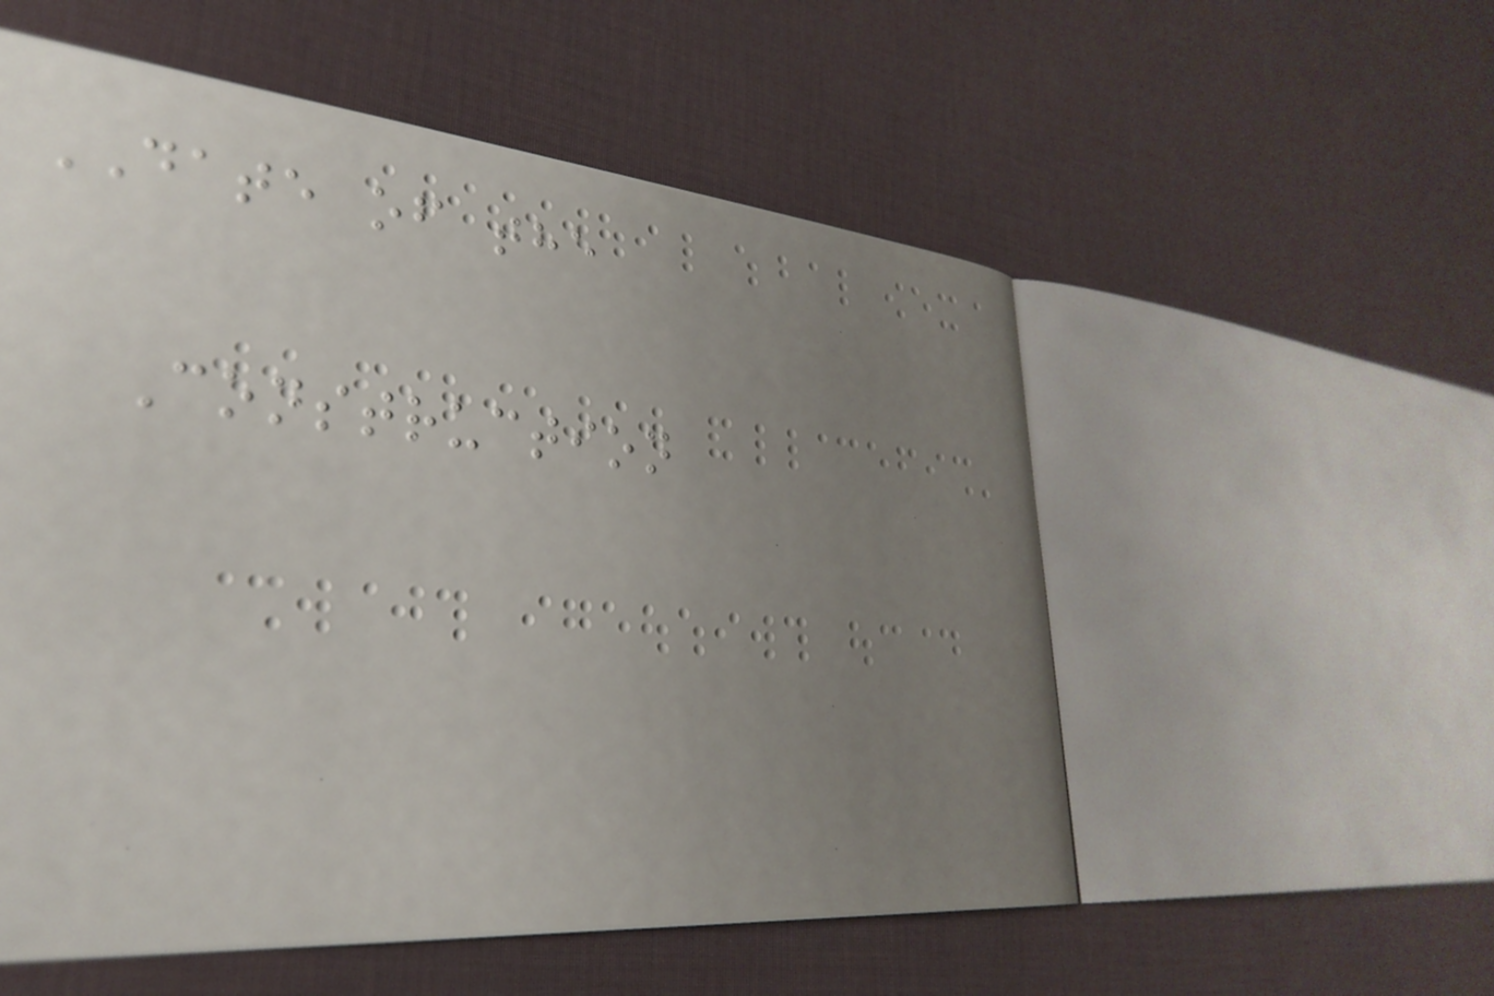DATE of the
Construction
